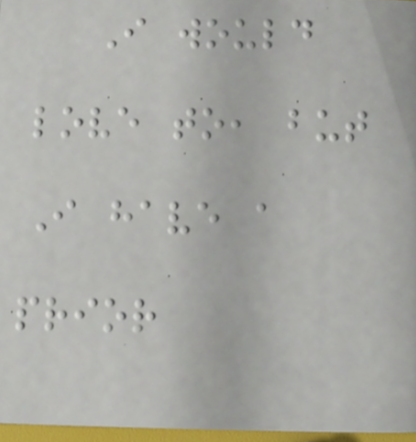I would
love to, but
I have a
prior
